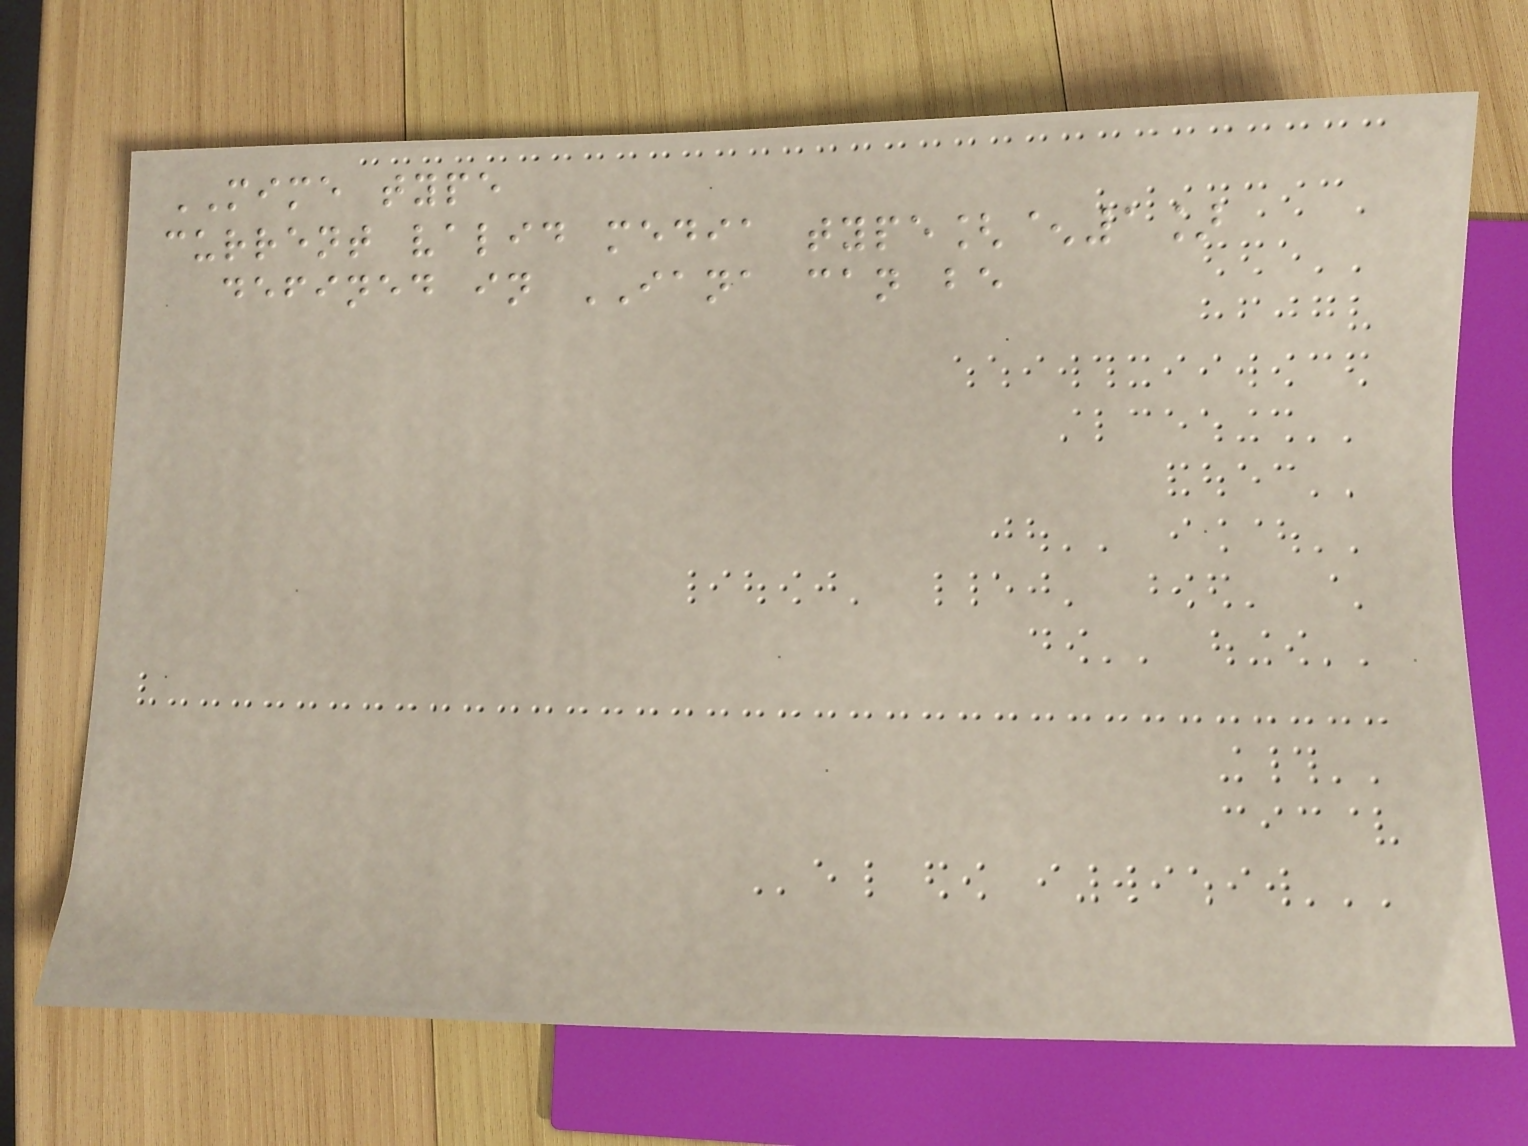MIME type
current valid media type[^1]
defined in IANA can be
